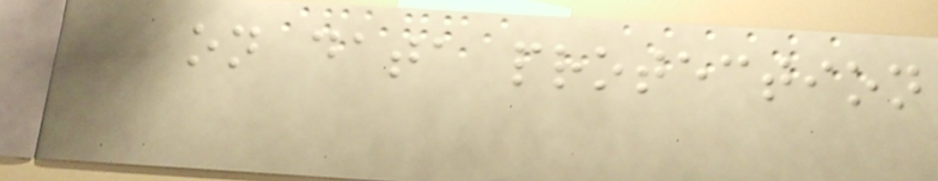on data protection
